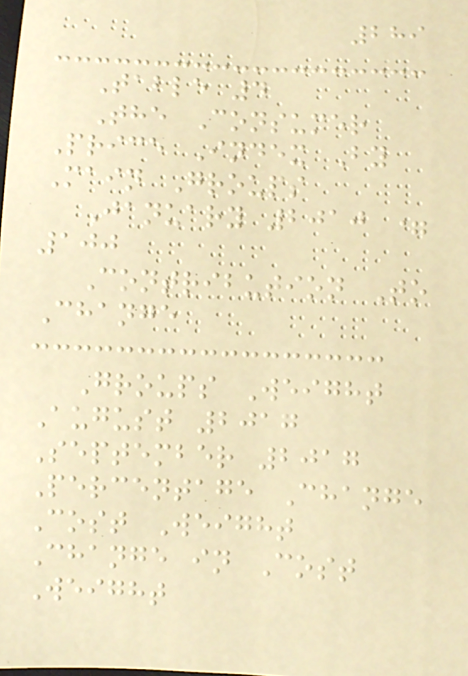289
Table 4
The Consumer
Price Index By
Main Groups
January 2010 =
100
Contribution To
Change
Groups Weight
August 2017
September 2017
Percentage Change
Cost Weight
Change in Cost
Weight
